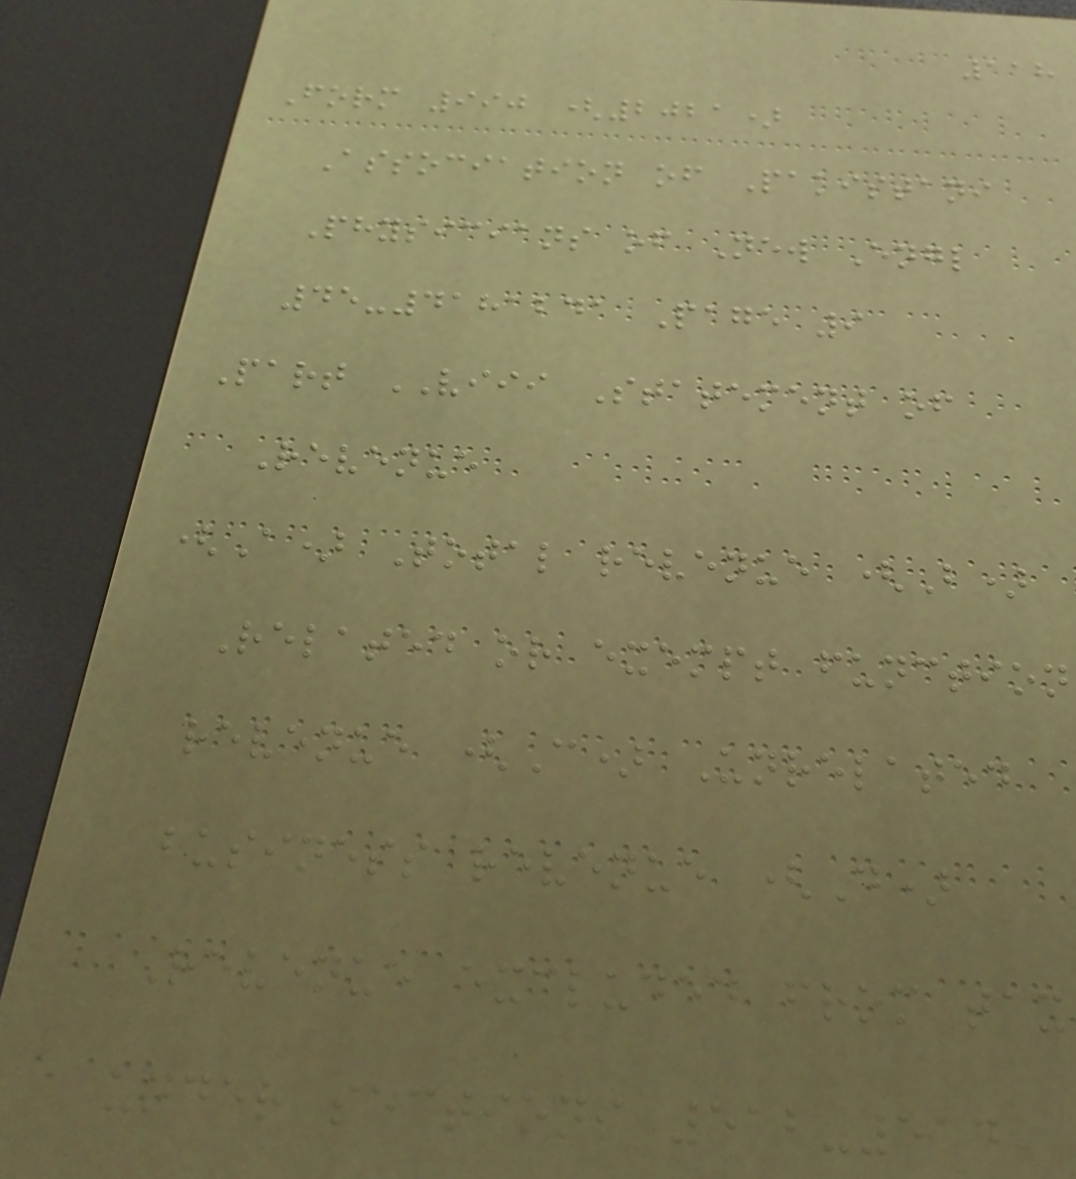118
Form 990 (2021)
Association of Pakistani
Physicians of New Engl
45-4181241 Page 9
Part VIII Statement of
Revenue
(A) Total revenue (B)
Related or exempt function
revenue (C) Unrelated
business revenue (D)
Revenue excluded from tax
under sections 512-514
